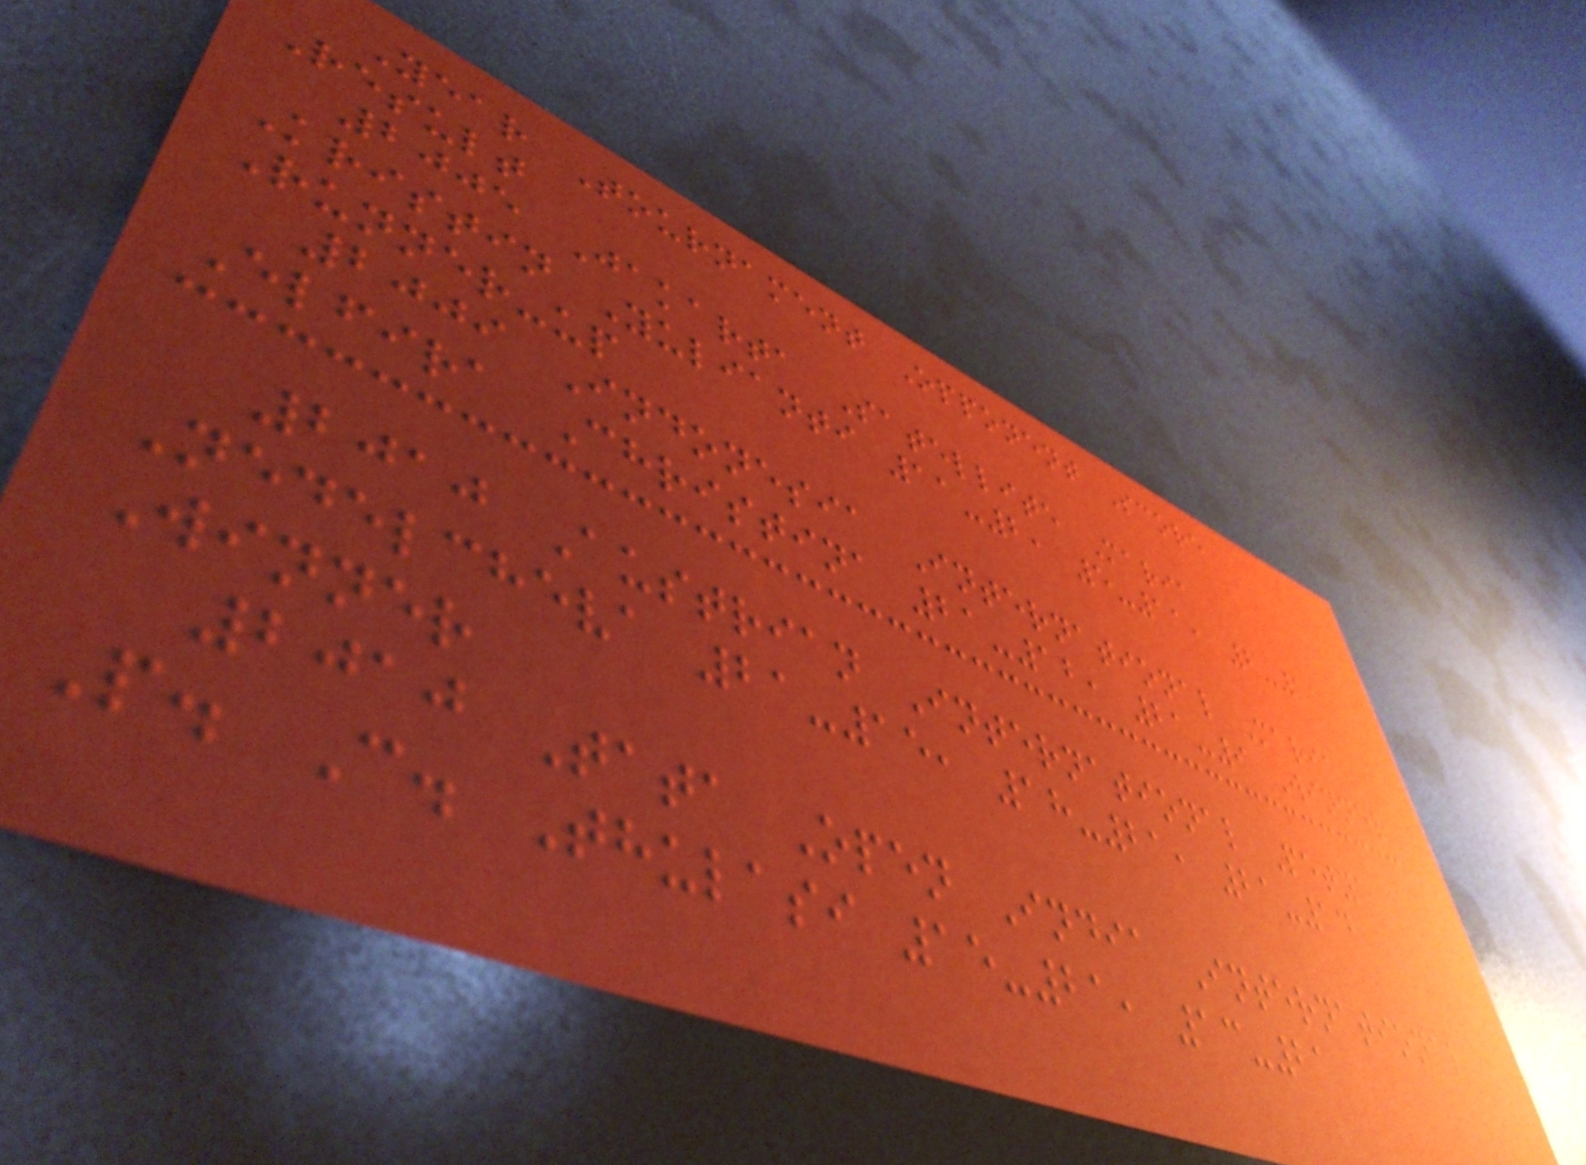Year Tournament Opponent Score
Result
2005 Jakarta Satellite Maria
Kristin Yulianti 11-2, 5-11, 2-11
Runner-up
2009 Indonesia International Maria
Elfira Christina 21-12, 21-9 Winner
2010 Austrian International Petya
Nedelcheva 21-15, 18-21, 21-14
Winner
2010 Tata Open India International
P. C. Thulasi 15-21, 13-21
